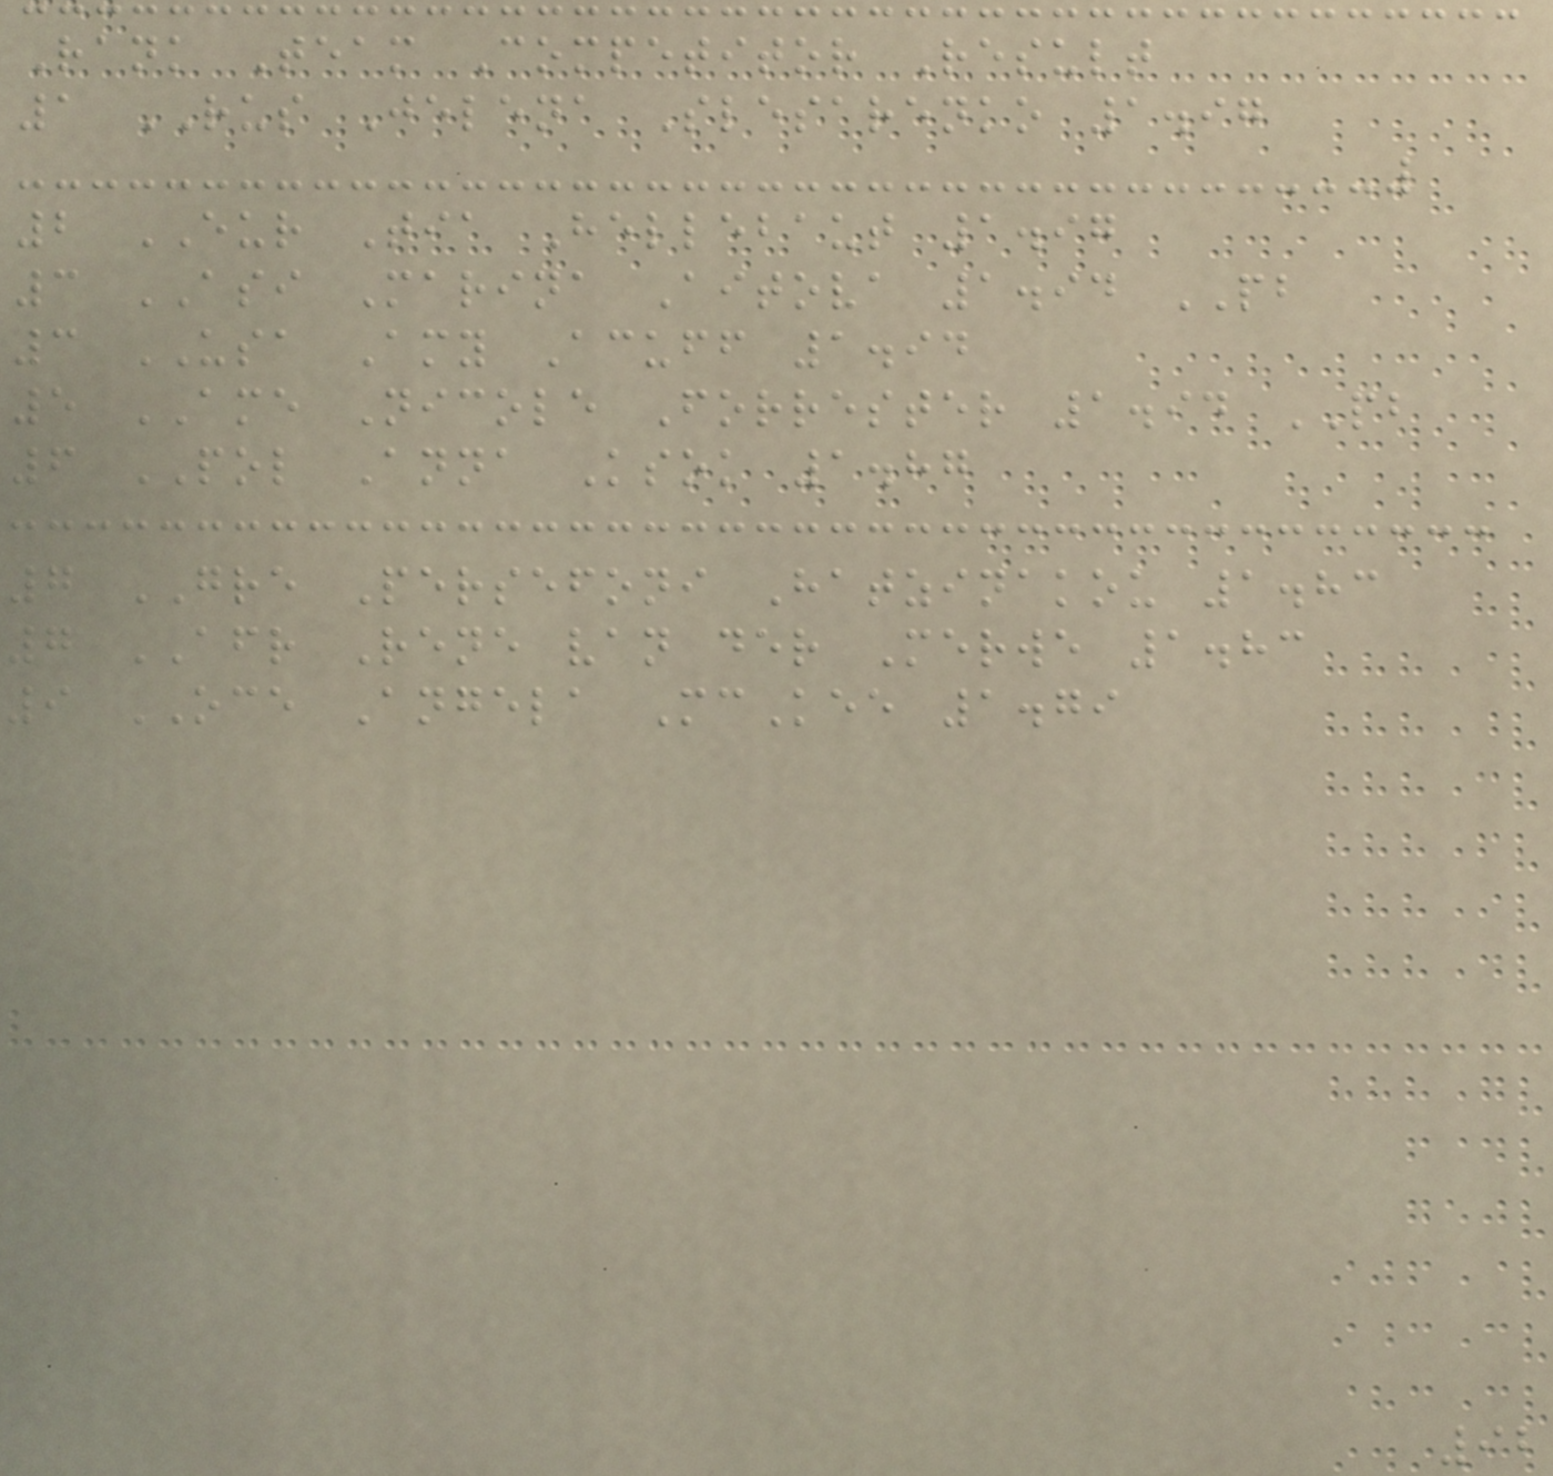Rank Team Competitor Result
1 RUS Jelena Slesarenko 1.97
2 EUR Tia Hellebaut 1.97
3 ASI Marina Aitova 1.94 PB
3 USA Amy Acuff 1.94
5 AME Nicole Forrester 1.94 PB
6 POL Anna Ksok 1.87
7 GRE Persefoni Hatzinakou 1.83
7 AFR Rene van der Merwe 1.83
9 OCE Angela McKee 1.79
92
